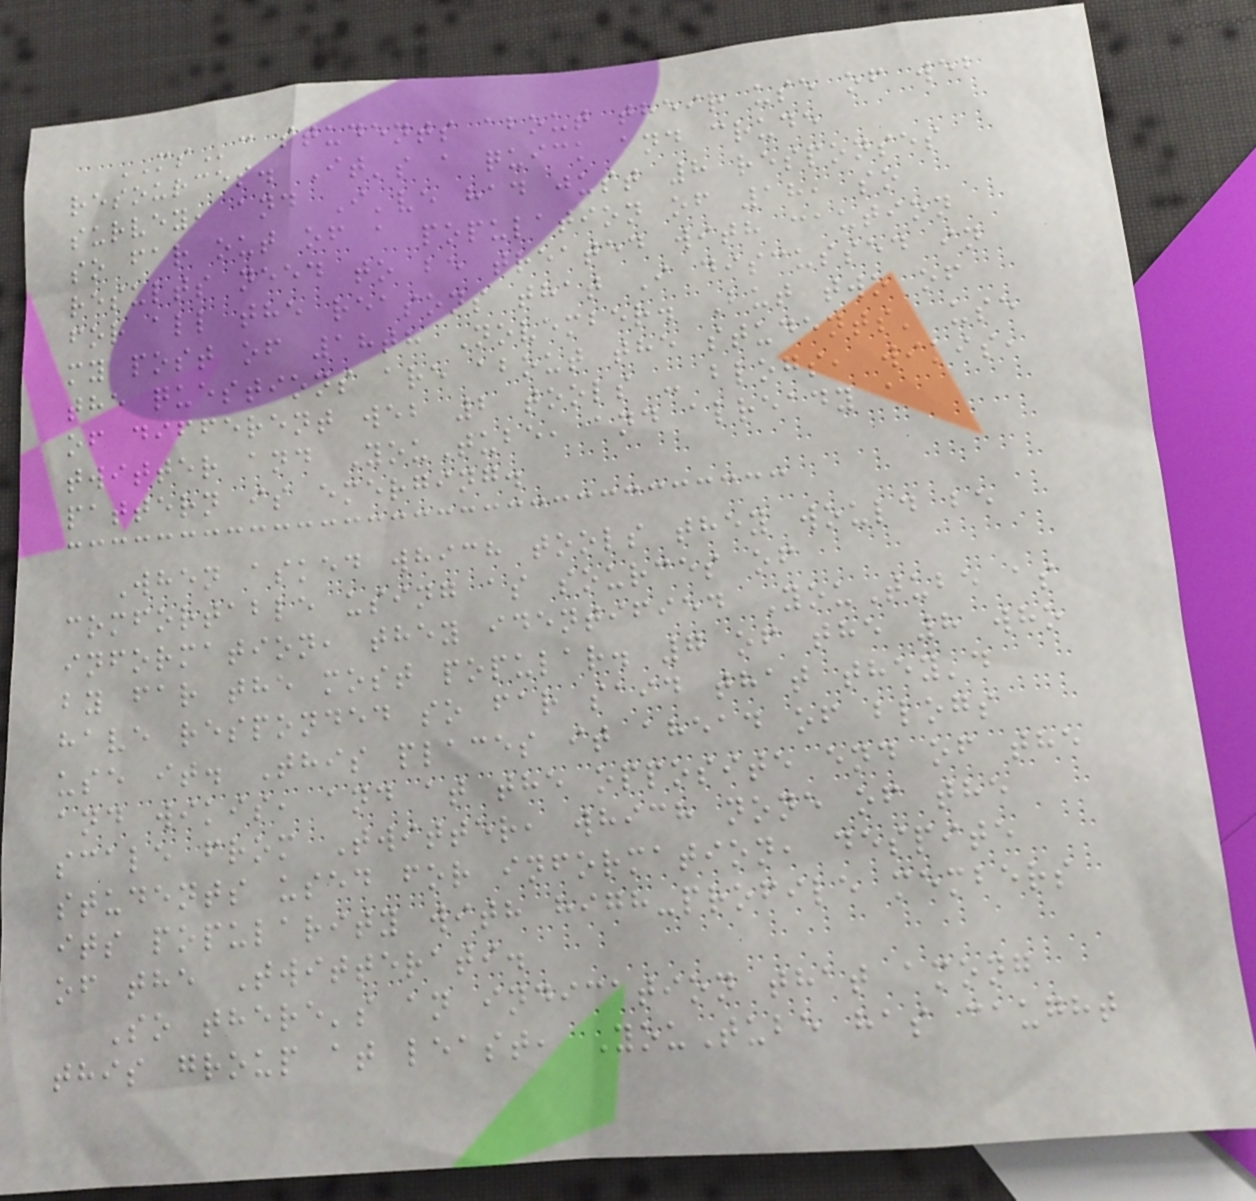MSc students about their use of web
resources. It's a quick and crude
survey, and I've had just 8 responses
so far out of a population of 18, so
results need to be treated with caution
for all the reasons that I discussed in
my post of 18th November. But two of
the questions are about the students' use
of different web 2 tools - blogs, wikis,
twitter and YouTube, and already a
pattern is emerging.
When asked which tools they would be
comfortable using as sources of
information, they identified YouTube as
by far the most popular. 7 of the 8 who
have responded so far said that they'd
use it. This places it ahead of blogs
and wikis, and at the opposite end of the
scale from Twitter, which none of the
students used for information, despite
its popularity with high-profile members
of the Twitterati.
So there's an indication that among
this group at least, YouTube has caught
